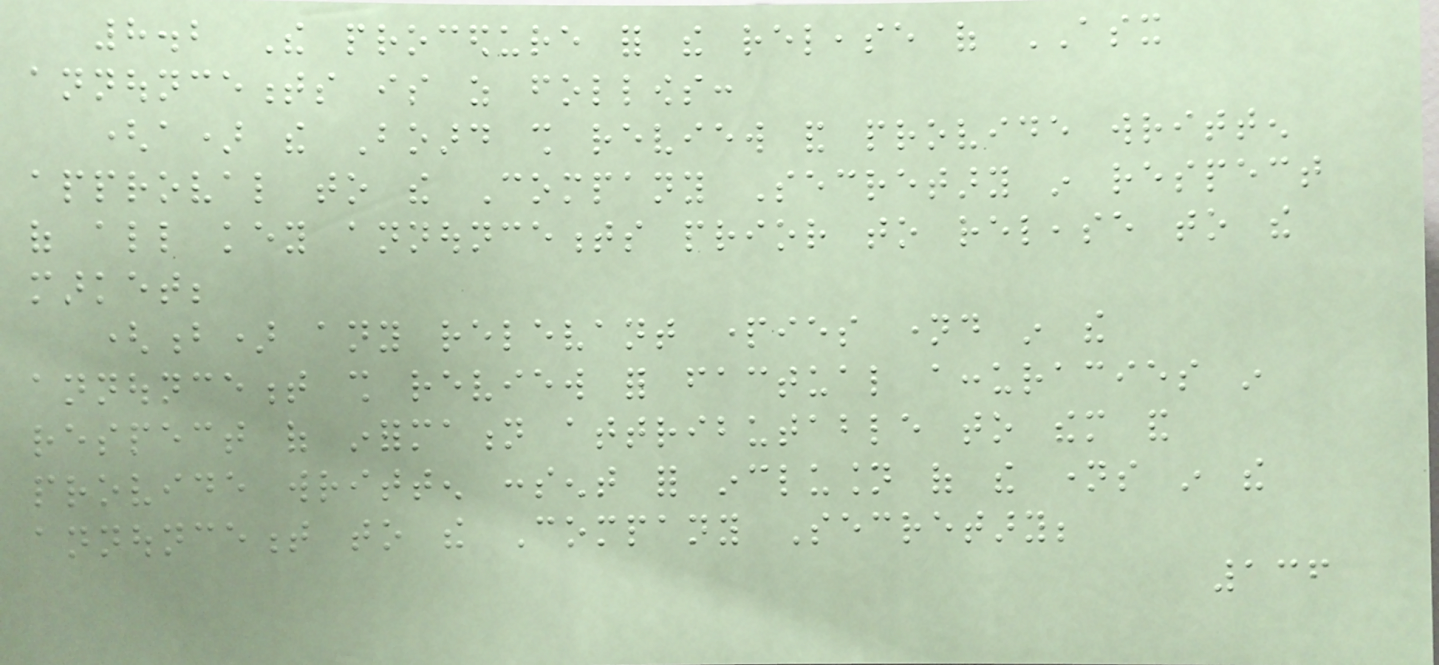8.2 The procedure for the release of ASX
announcements is as follows:
(a) the Board shall review and provide written
approval to the Company Secretary in respect
of all key announcements prior to release to the
market;
(b) any relevant parties named in the
announcement shall review for factual accuracies in
respect of information attributable to them and
provide written consent for inclusion of the names in the
announcement to the Company Secretary;
136
